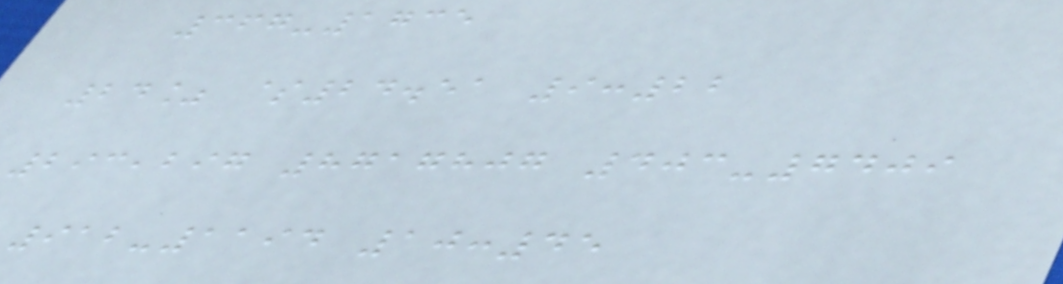367-1735
24% $24.51 9:22
293,297 8717807 403-7409
912-1194 10:45
